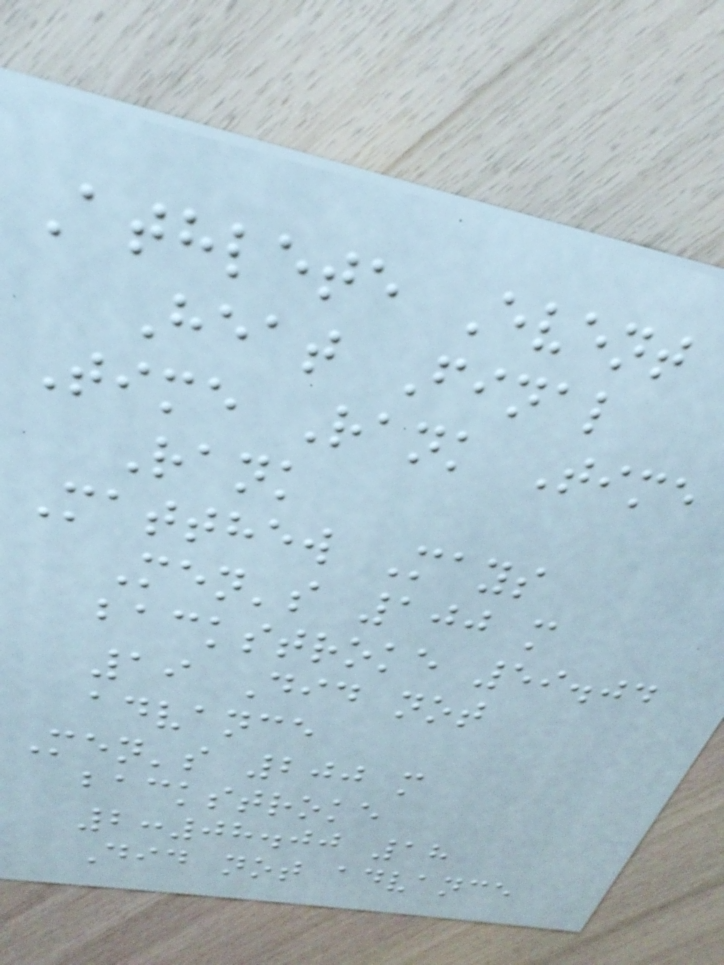Athlete Event
Heat Final
Time Rank Time
Rank
Matthew Mays
Men's 100 m
backstroke 59.04
19 Did not
advance
Men's 200 m
backstroke
2:08.00 18
Did not advance
